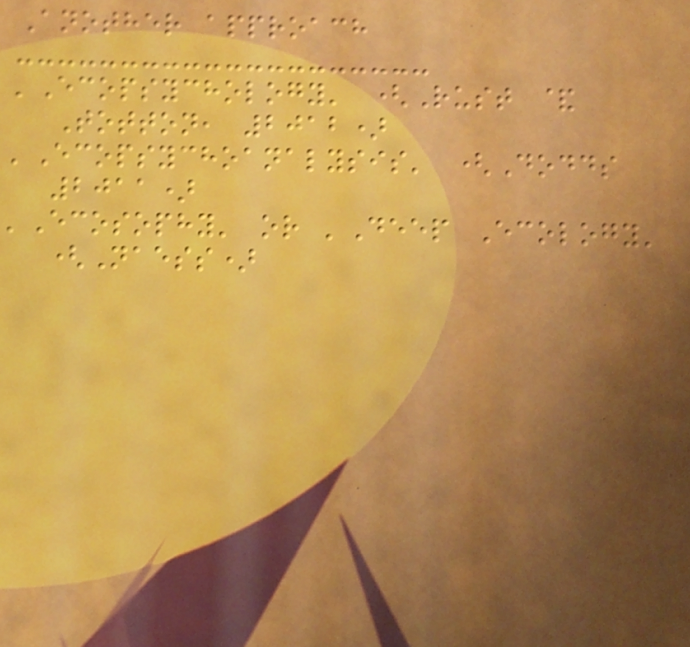Another approach
'Ecopsychology' (Rust &
Totton, 2012)
'Ecopsychoanalysis' (Dodds
2011)
'Ecosophy' or 'Deep Ecology'
(Naess)
